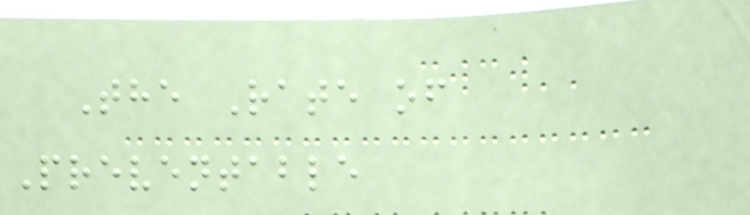The Rate of
Preventable
